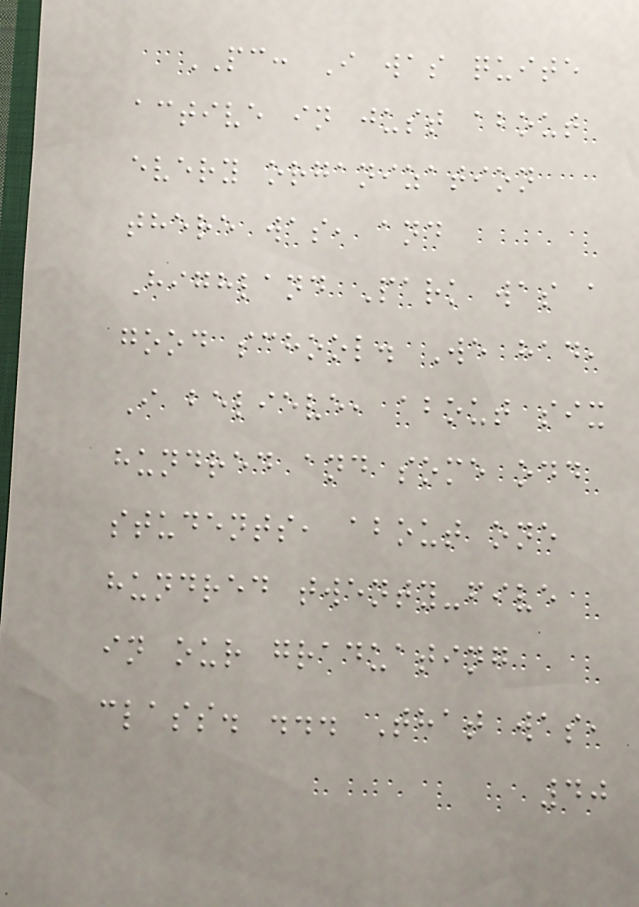PC: I was quite
active in just about
every organization
there was, and
Highland Park was a
good school. We had,
I believe, about six
hundred and some odd
students, about one
hundred twenty-five
in our graduating
class. ... That was,
40
